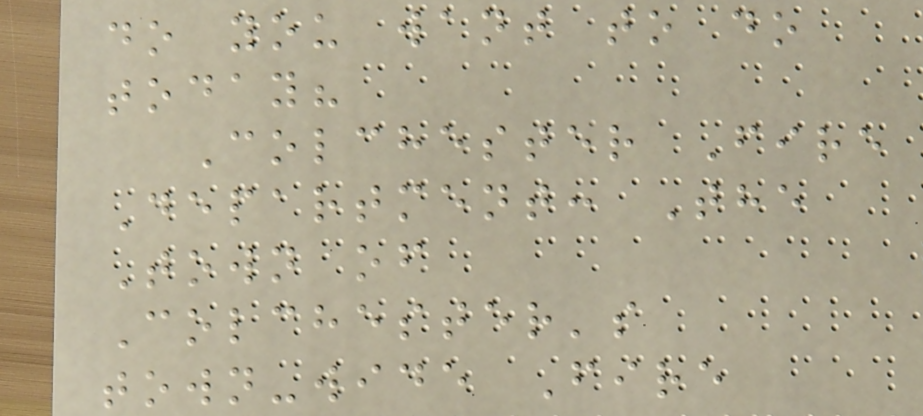do you want to do
today?
Colchester Fire
Department: The
Town of
Colchester's
town-wide Fire
